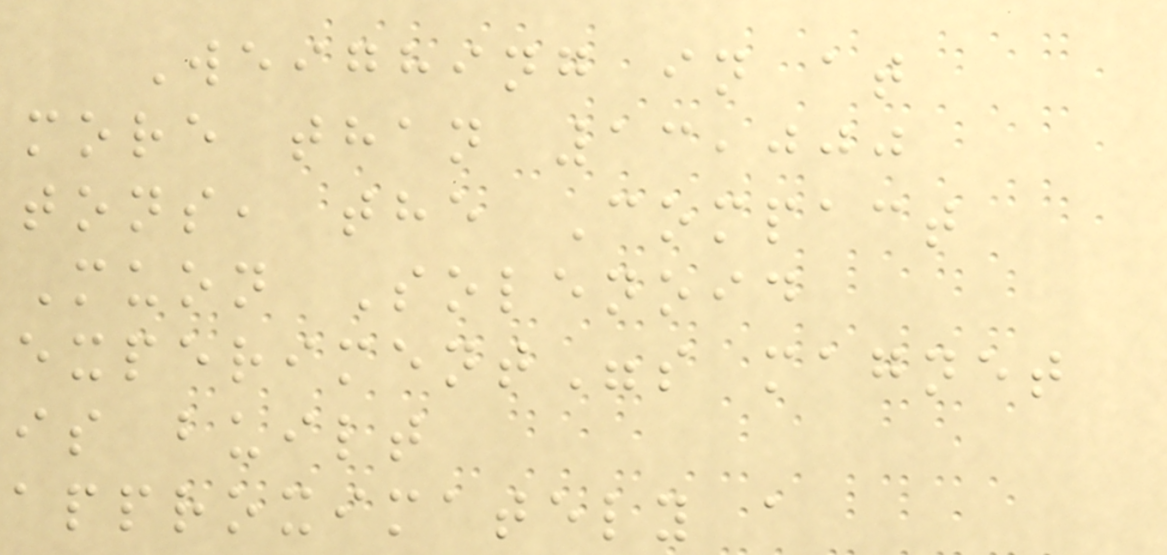Weighing in at
more than 13,000
tons, the Compact
Muon Solenoid
experiment"s magnet
is built
approximately a
